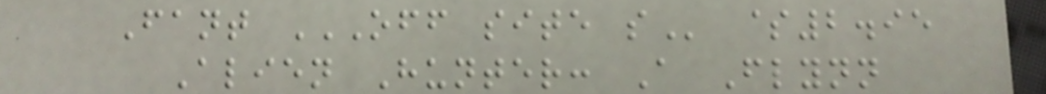Fant OFF SITE S $2.95
Alien Hunter: A Flynn
